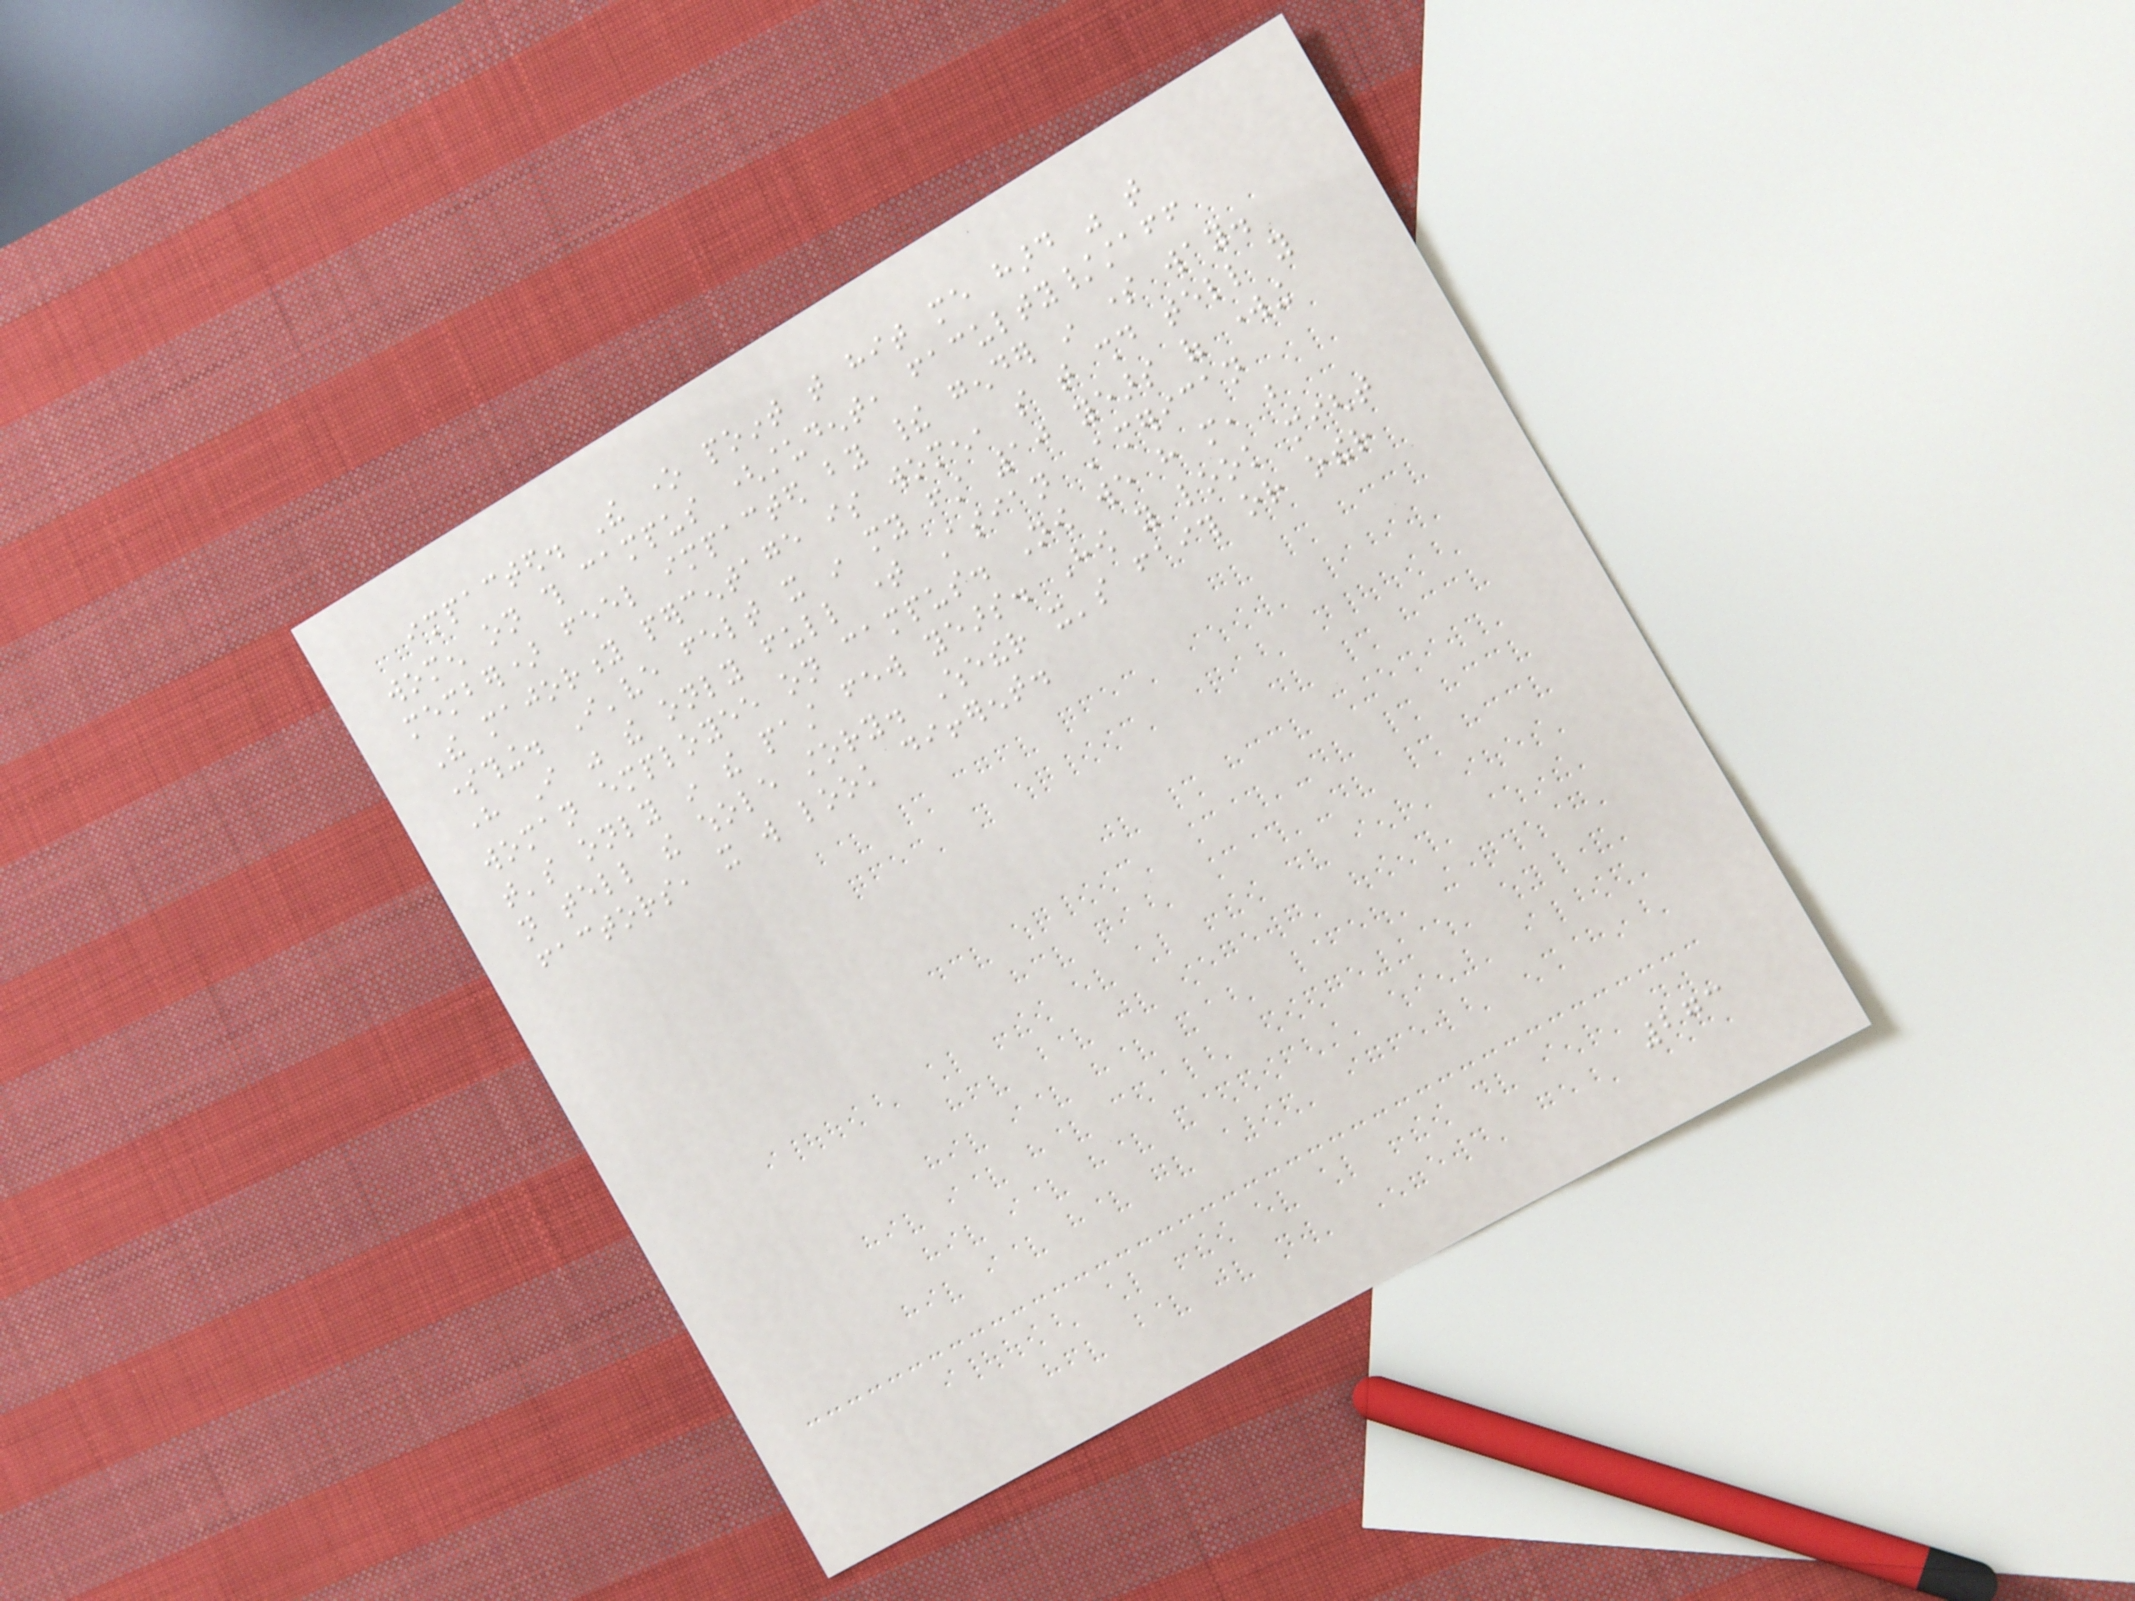impacted. The one point that hit me hard was that
women on this campus (student, faculty/staff
member) feel impacted by their gender in some way.
The majority percentage is women, so that should tell you
something. I've felt it in my first 10 years of working
here I was the only full time Asian American
woman employee on campus. Now we have more, but
that's only in the past few years. How you look might
not tell the whole story. Whether it's faith or other
factors, it will look different.
273
